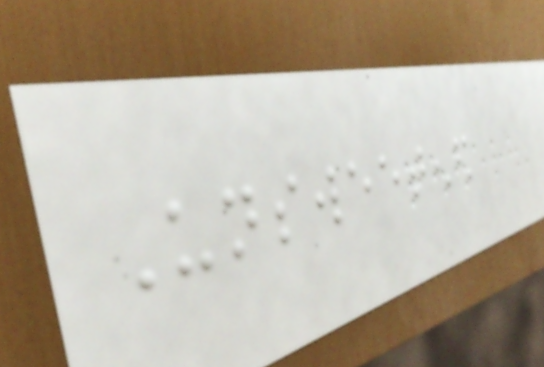Unsweetened
